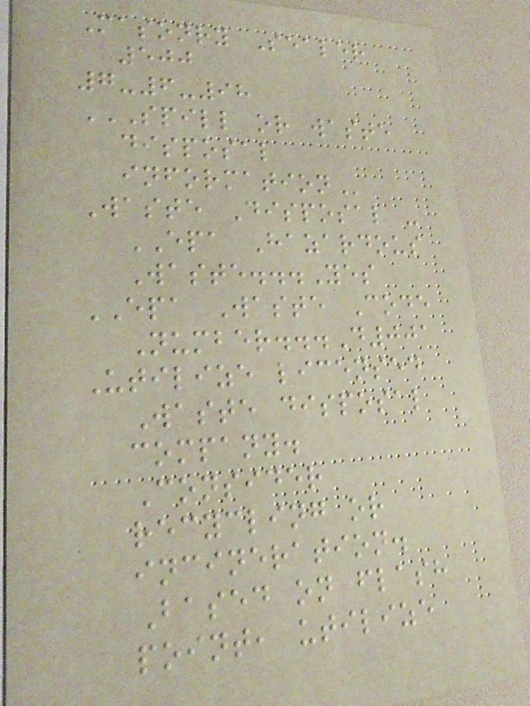Masonry Sealer
500
7-6-98
SPILL OR WASTE
DISPOSAL
INFORMATION
Waste Disposal -
EPA Hazardous
Waste...Yes
EPA Waste Code
Number...D001
Utilize licensed
Waste disposal
company.
Consider
recycling or
incineration.
Based on flash
point, utilize
